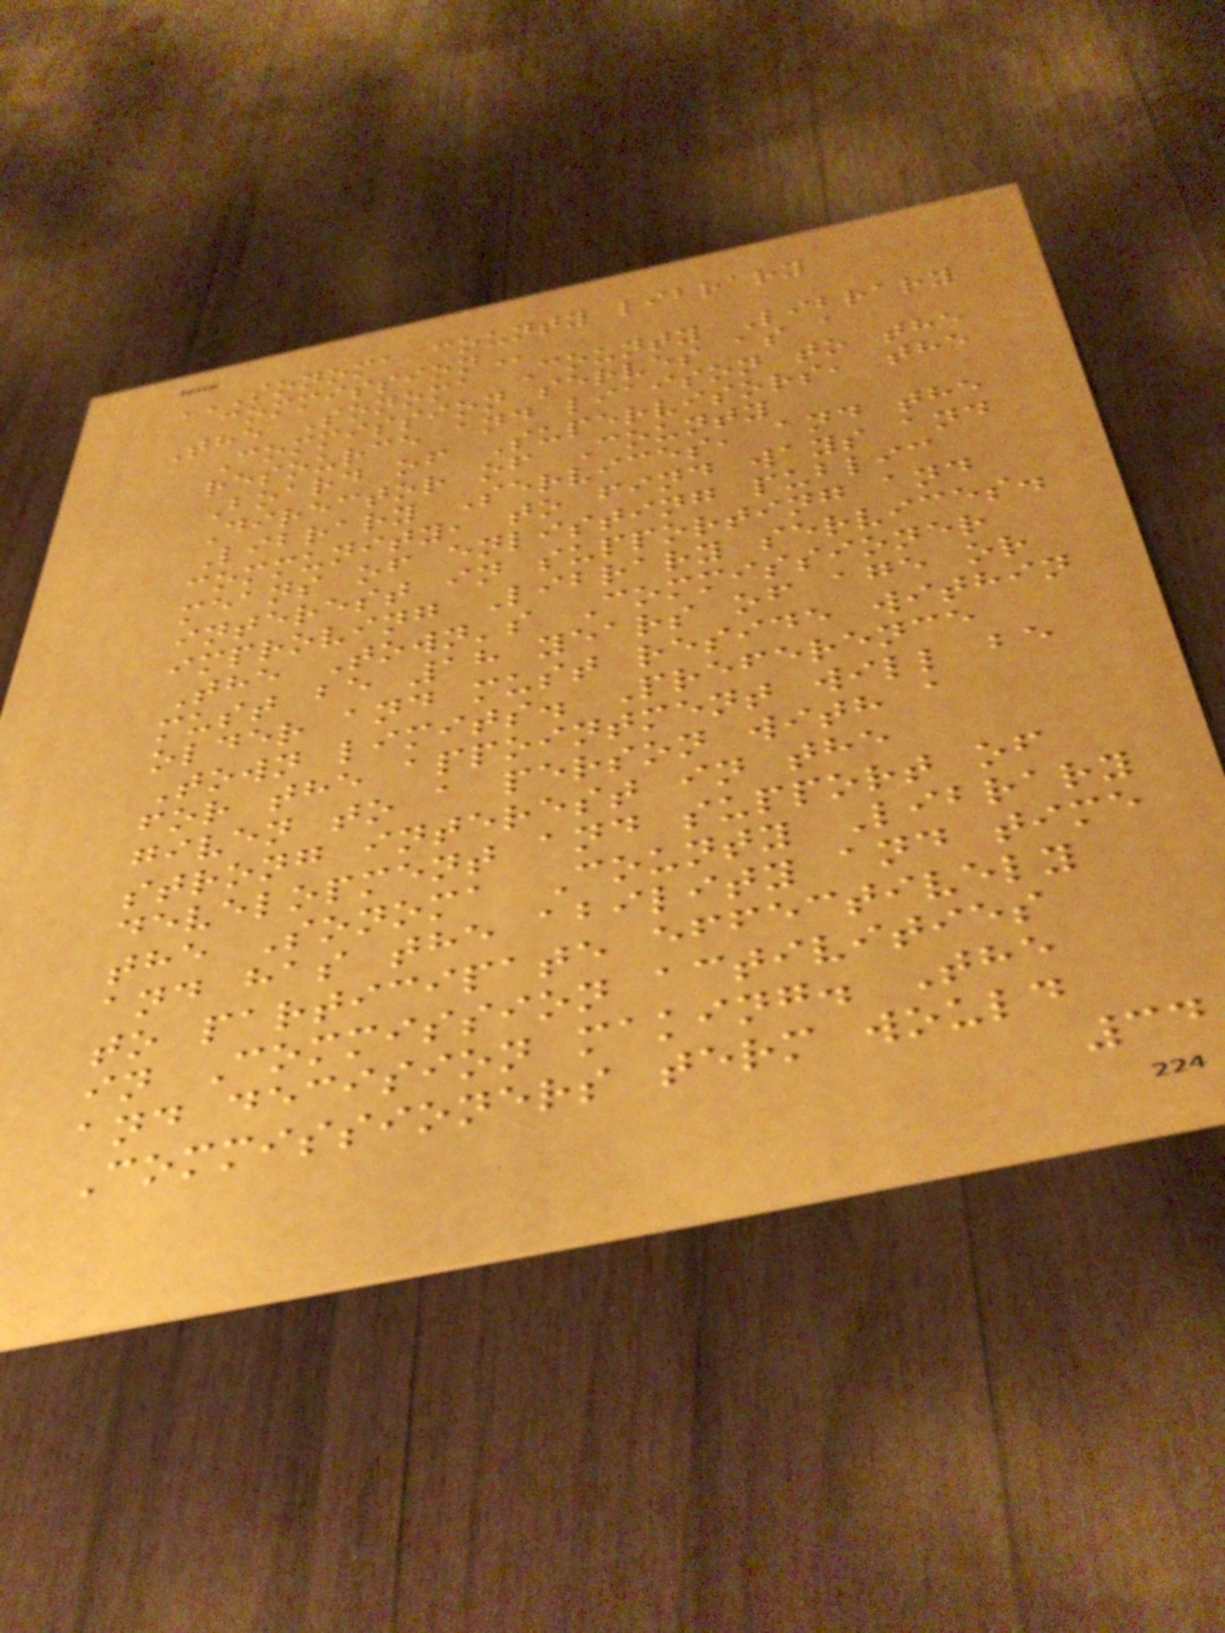SONOMA COUNTY LIBRARY
COMMISSION
The Sonoma County Library
Commission serves as a
resource and liaison to the
Board of Supervisors, the
Director of County
Library Services, and the
community, to find ways and
means of enlisting public
interest in supporting and
improving Library services.
The Town's Commissioner
must be 18 years of age or
older and must reside within
Town limits. Preference
for the appointment will be
given to a person with a
strong interest in the
development and support of
the Sonoma County Library
and has the ability and time
to participate effectively
in Commission activities
and decision making. The
Commissioners term would
34
